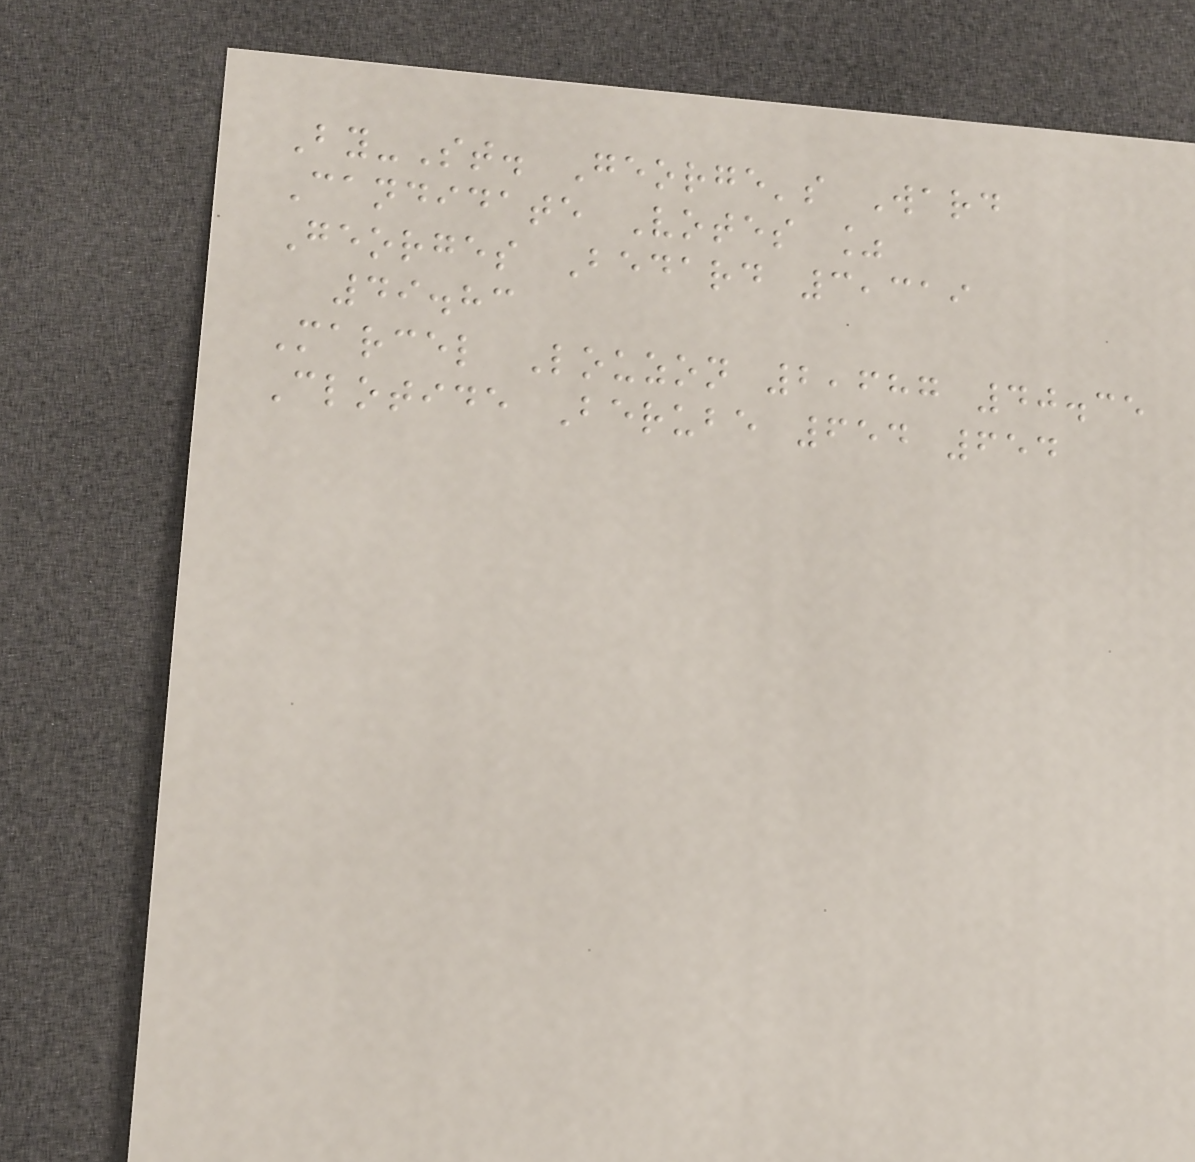By-St. George's Ward
Candidate Votes %
Georges Bedard 3,319
49.83
Marcel Louzon 2,687 40.35
Clotide Berube 654 654
